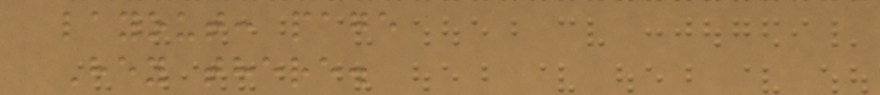layout: page
Hey there.
